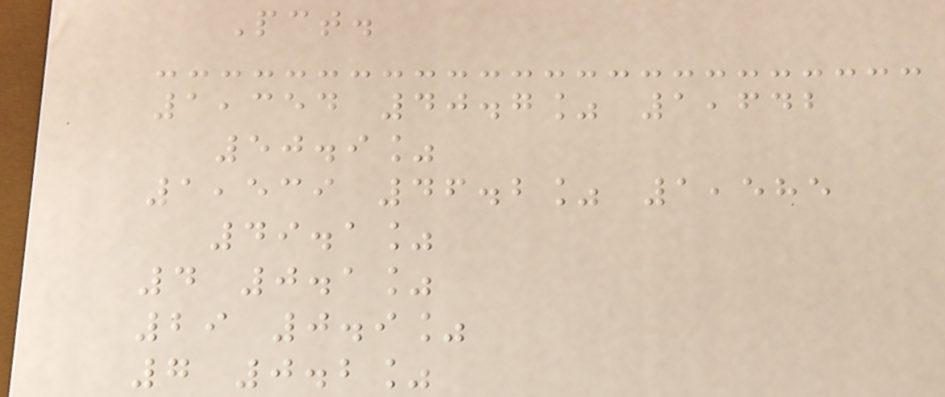Pct.
1,354 40.7% 1,642
50.9%
1,539 46.2% 1,585
49.1%
4 0.1%
29 0.9%
7 0.2%
